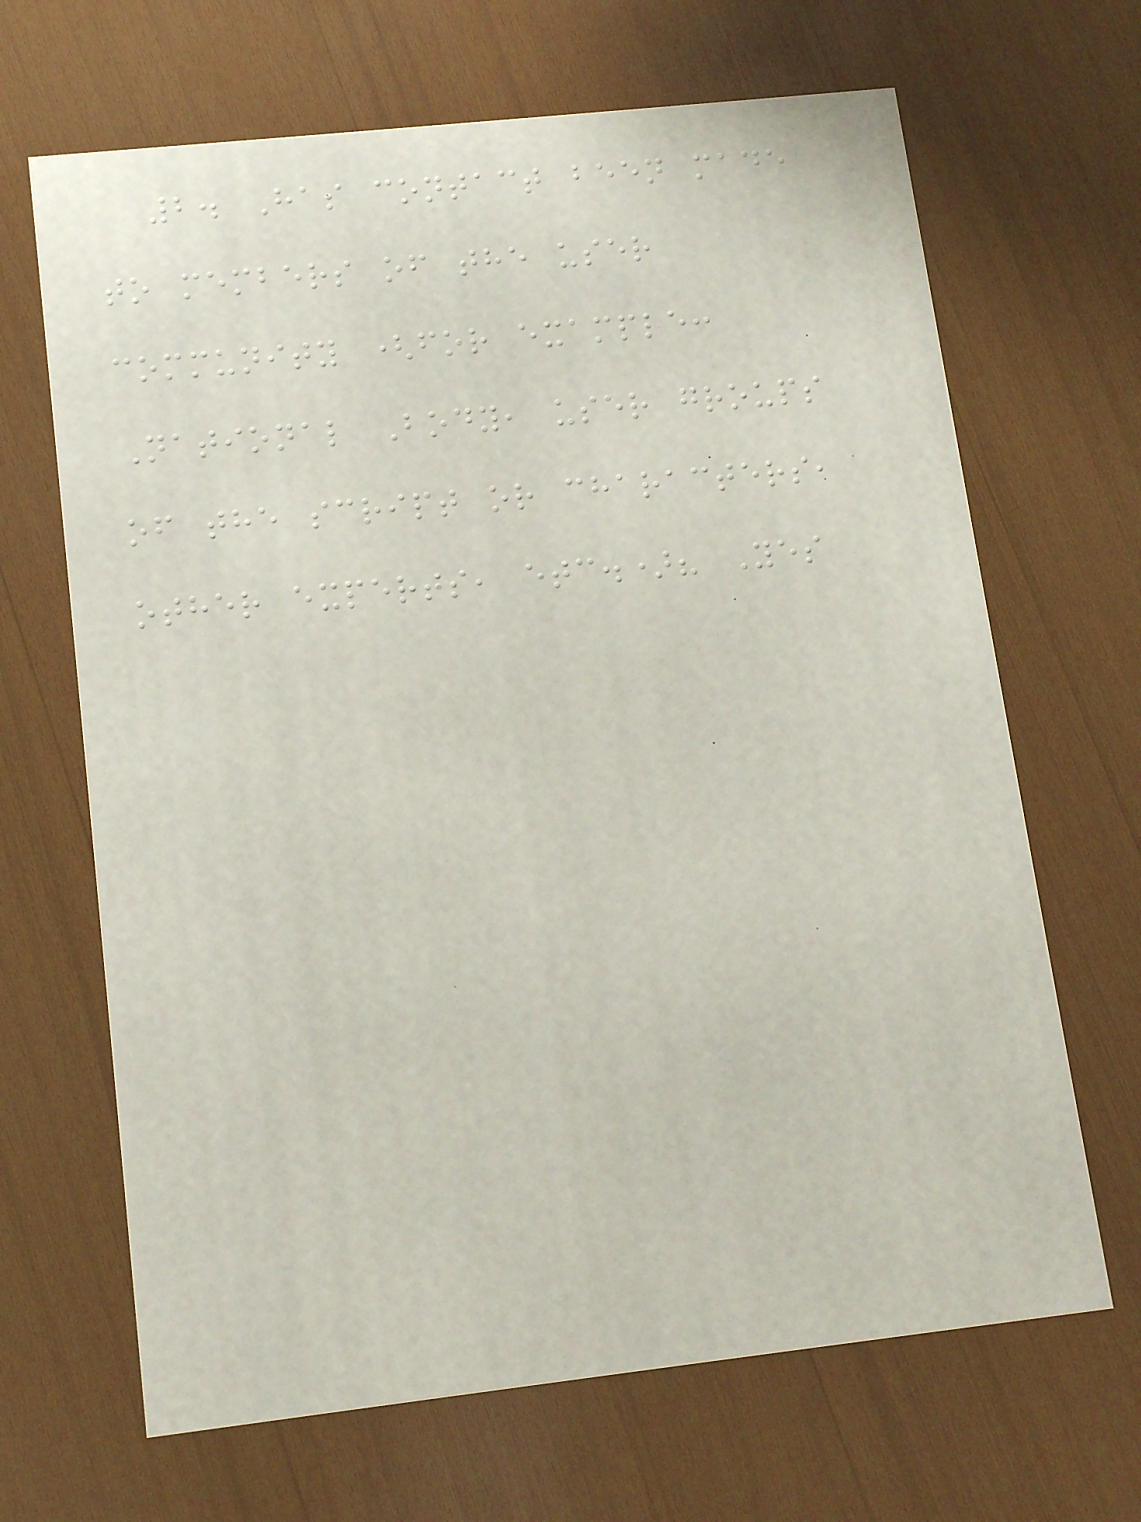2. Has contact been made
to members of the user
community (for example:
National Body, user groups
of the script or characters,
other experts, etc.)? Yes
